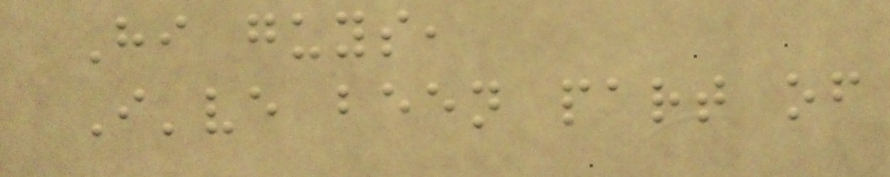Hi guys,
I've been part of
